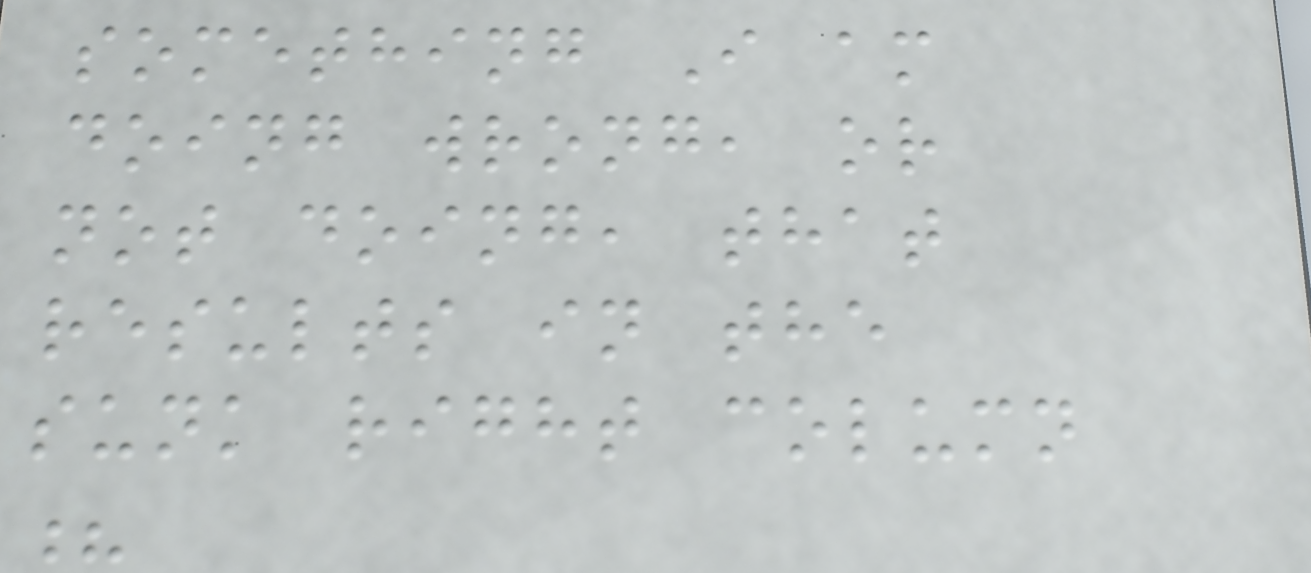something I am
doing wrong, or
not doing, that
results in the
sunk right column
?
